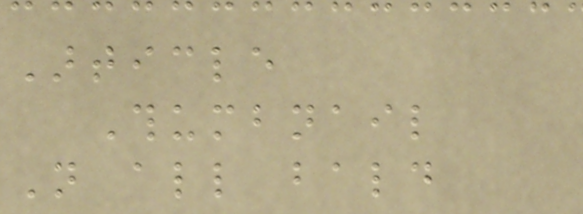Article
Thumbnail
Not all bald
